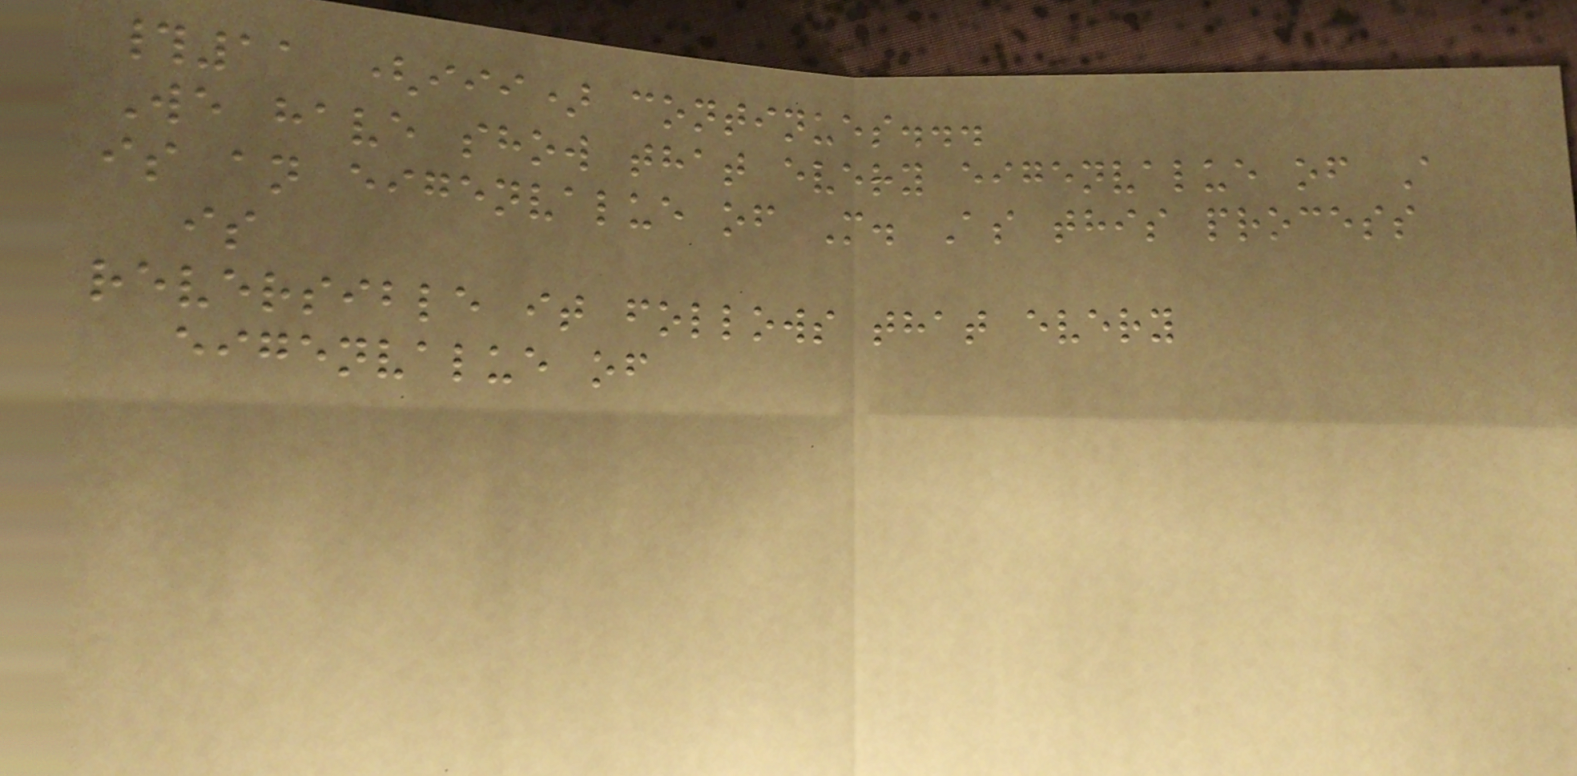#11 (iii) continues...
We have show that every eigenvalue of A
is an eigenvalue of M. As this process
is
reversible it follows that every
eigenvalue of
